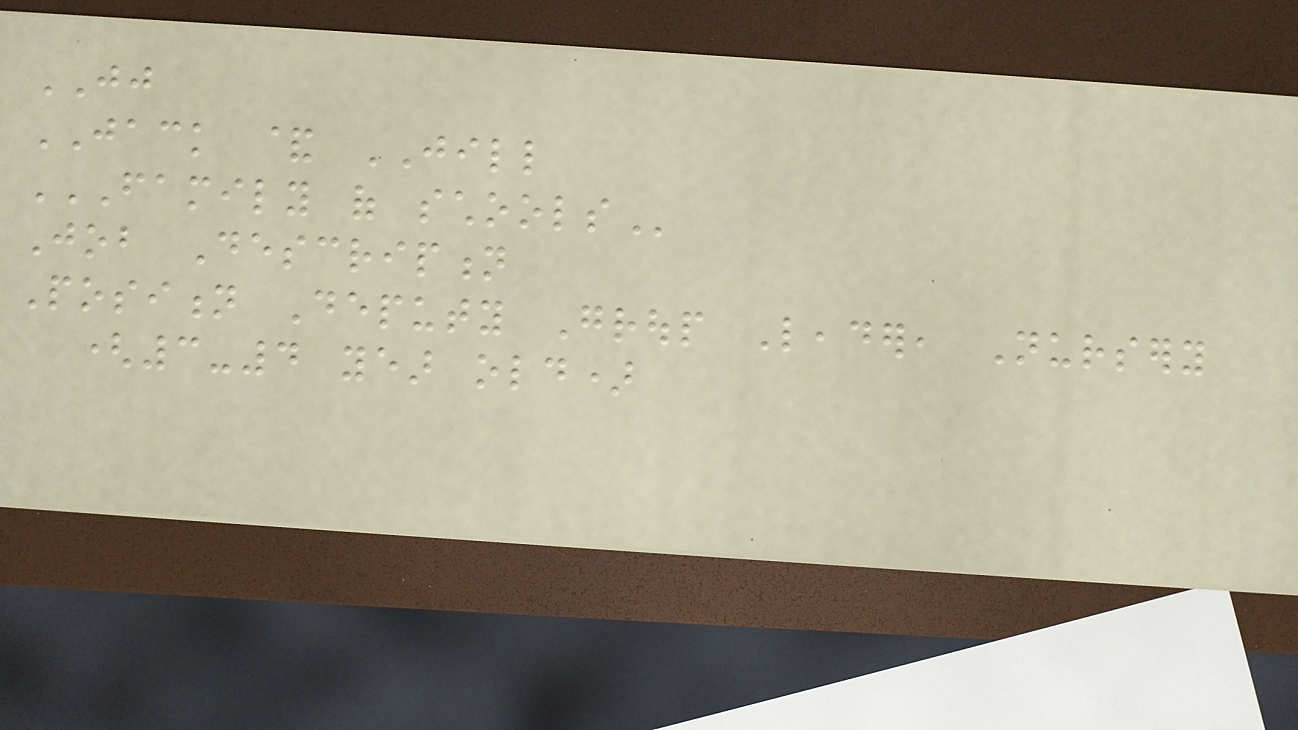JJ
JACK & JILL
FAMILY OF SCHOOLS
Job Description
Position Deputy Group Leader, Nursery
(3-4 year old)
